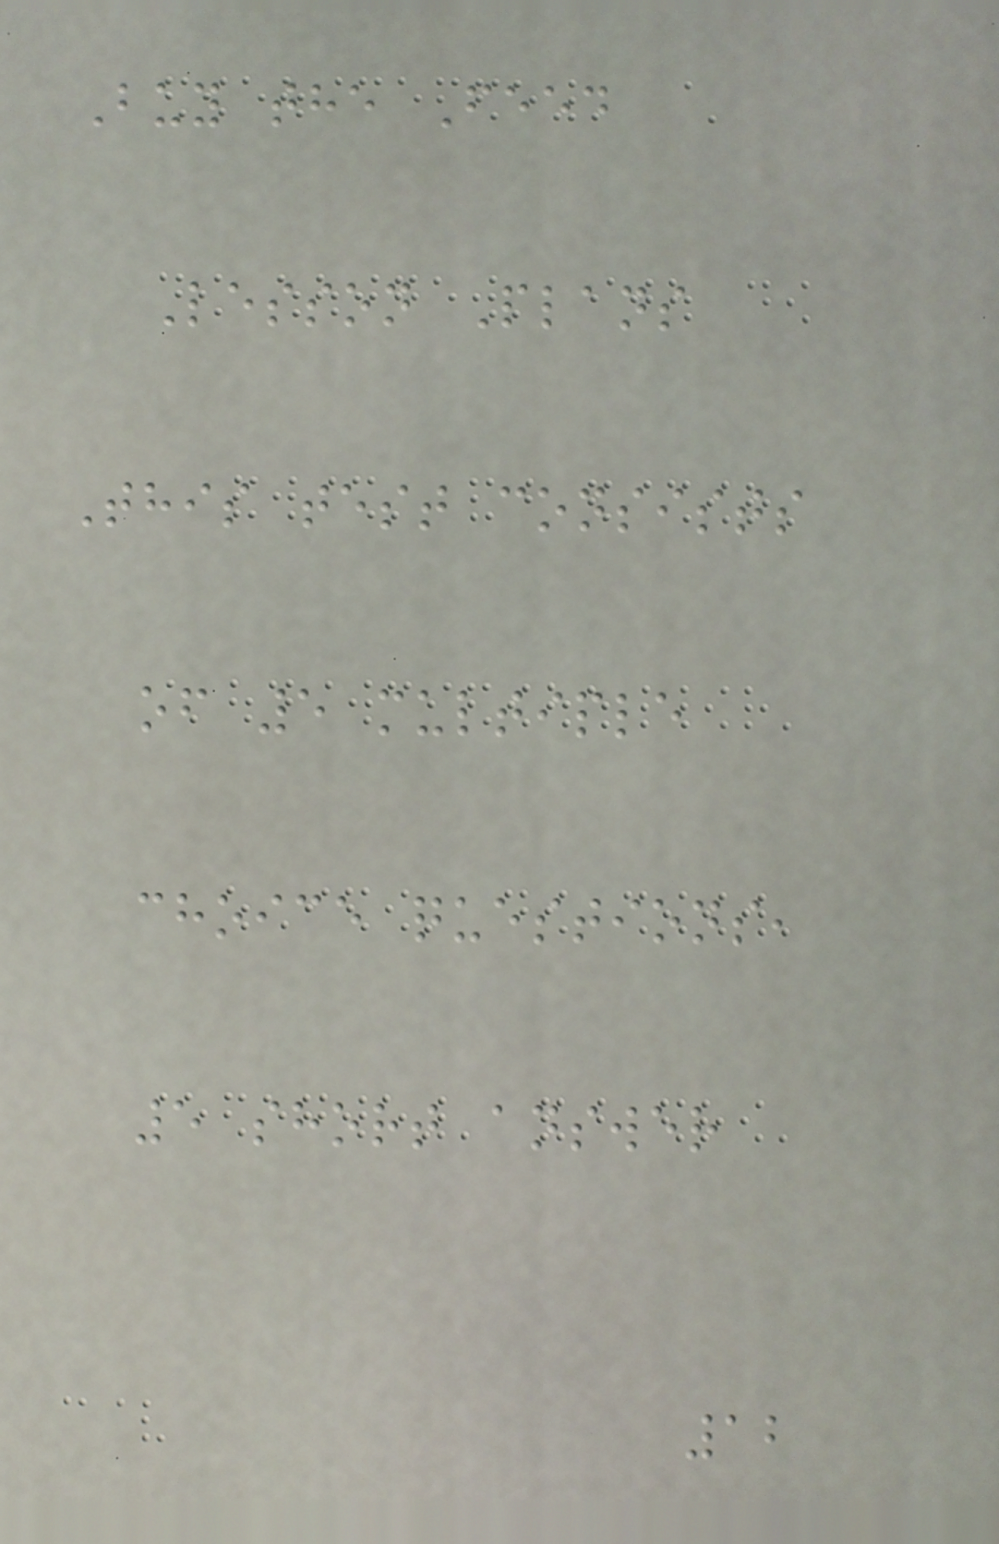Buy the Feed
Lesson Plans
This test consists
of 5 multiple
choice questions,
5 short answer
12
